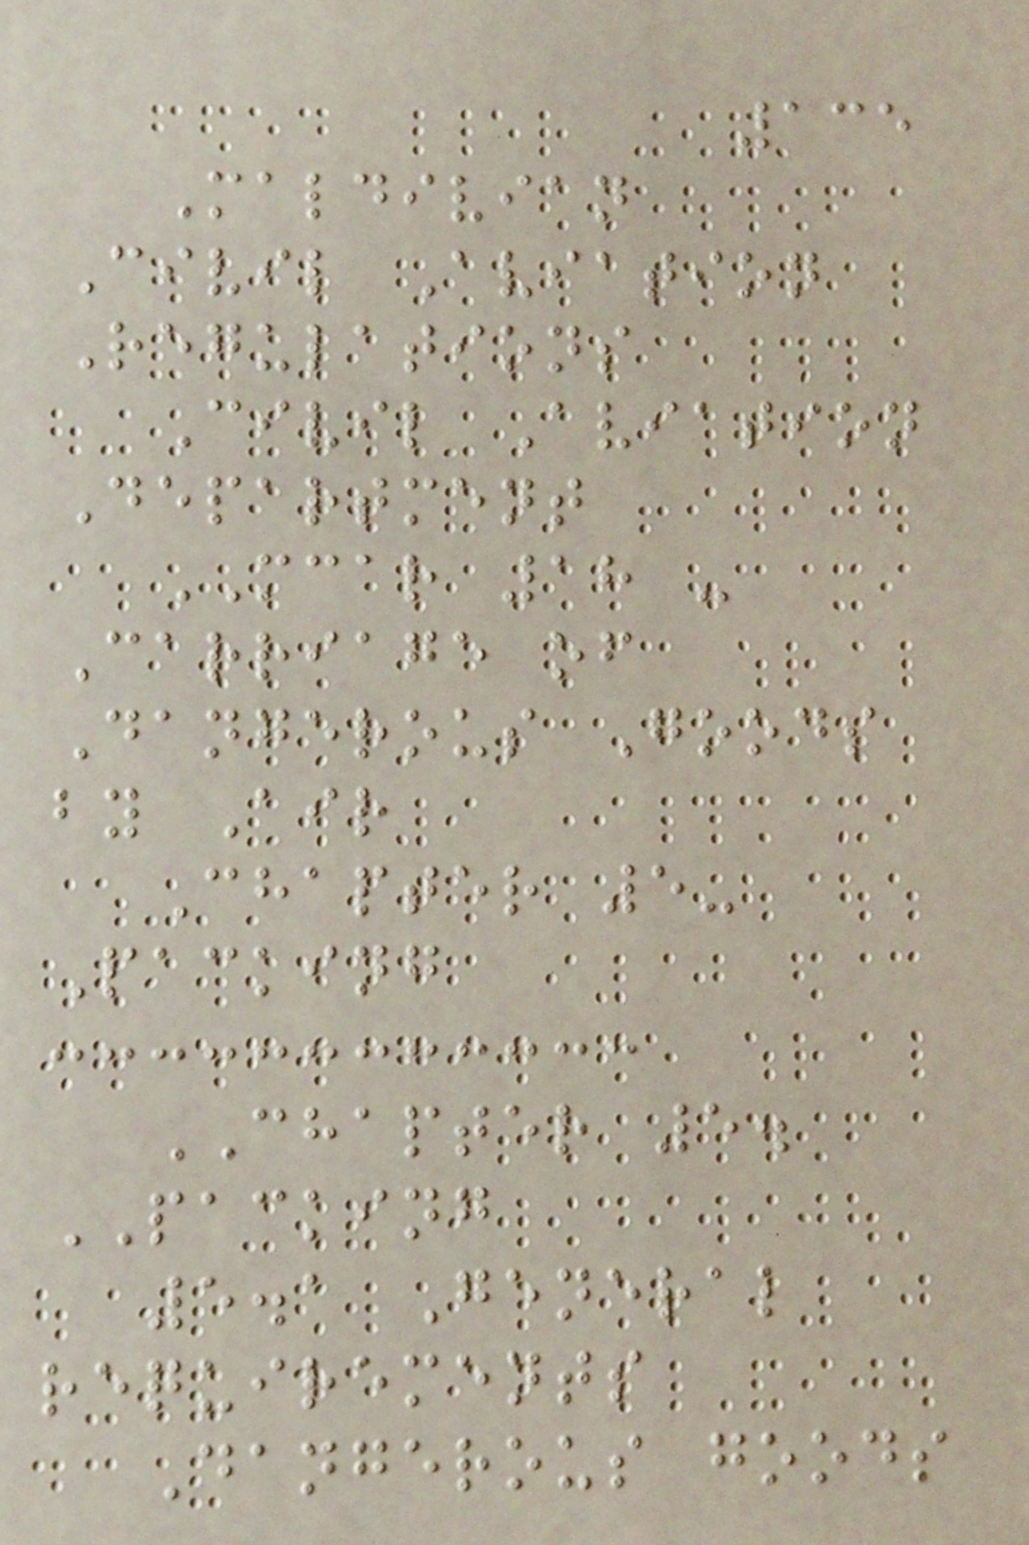135
Maldivian
Civil Aviation
Regulations
Civil Aviation
Department
MCAR 18 -
Carriage of
Dangerous Goods
by Air
Chapter 5-
Packing
CHAPTER 5.
PACKING
5.1 General
requirements
Dangerous goods
